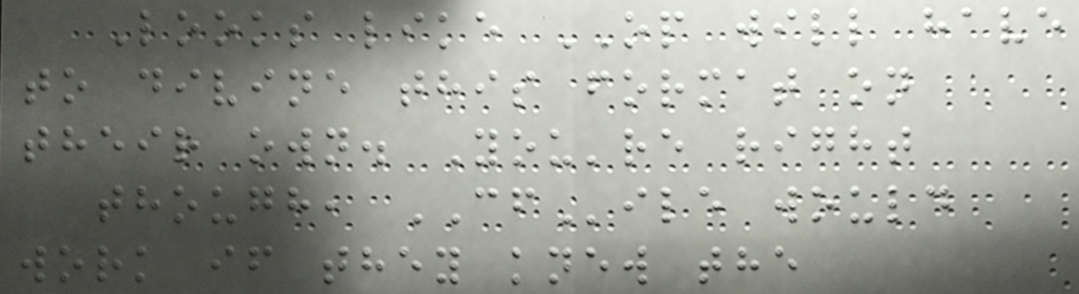Looks like OP will have
to divine this format on
their own. You're right
though, CFile would
work if they knew the
